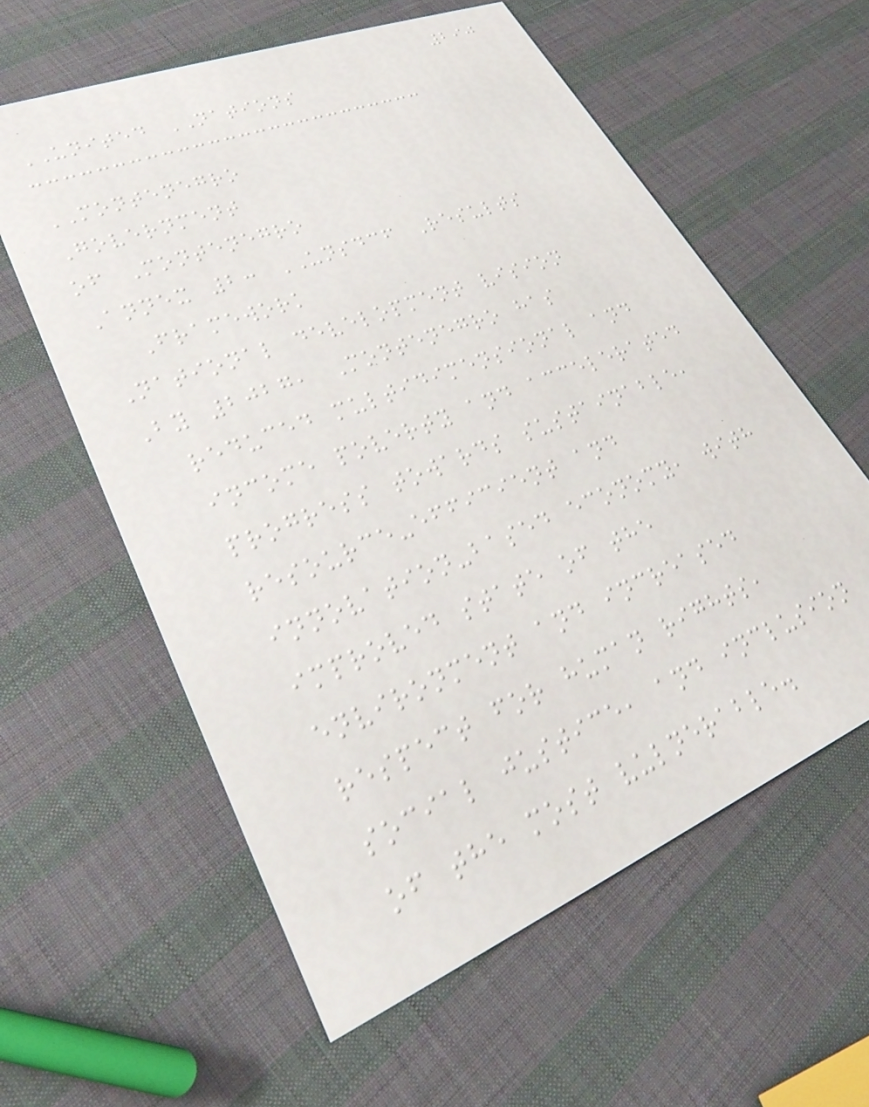290
UNITED NATIONS
MONTENEGRO
Government
of Montenegro
Annex 2: UNSDCF Results
Framework
National development vision
By 2027, Montenegro has
reduced multidimensional and
income poverty and accelerated
progress towards sustainable,
resource-efficient and
innovation-based economy, with
improved state of the
environment and increased
respect for human rights,
social justice, and inclusion
of the most vulnerable.
